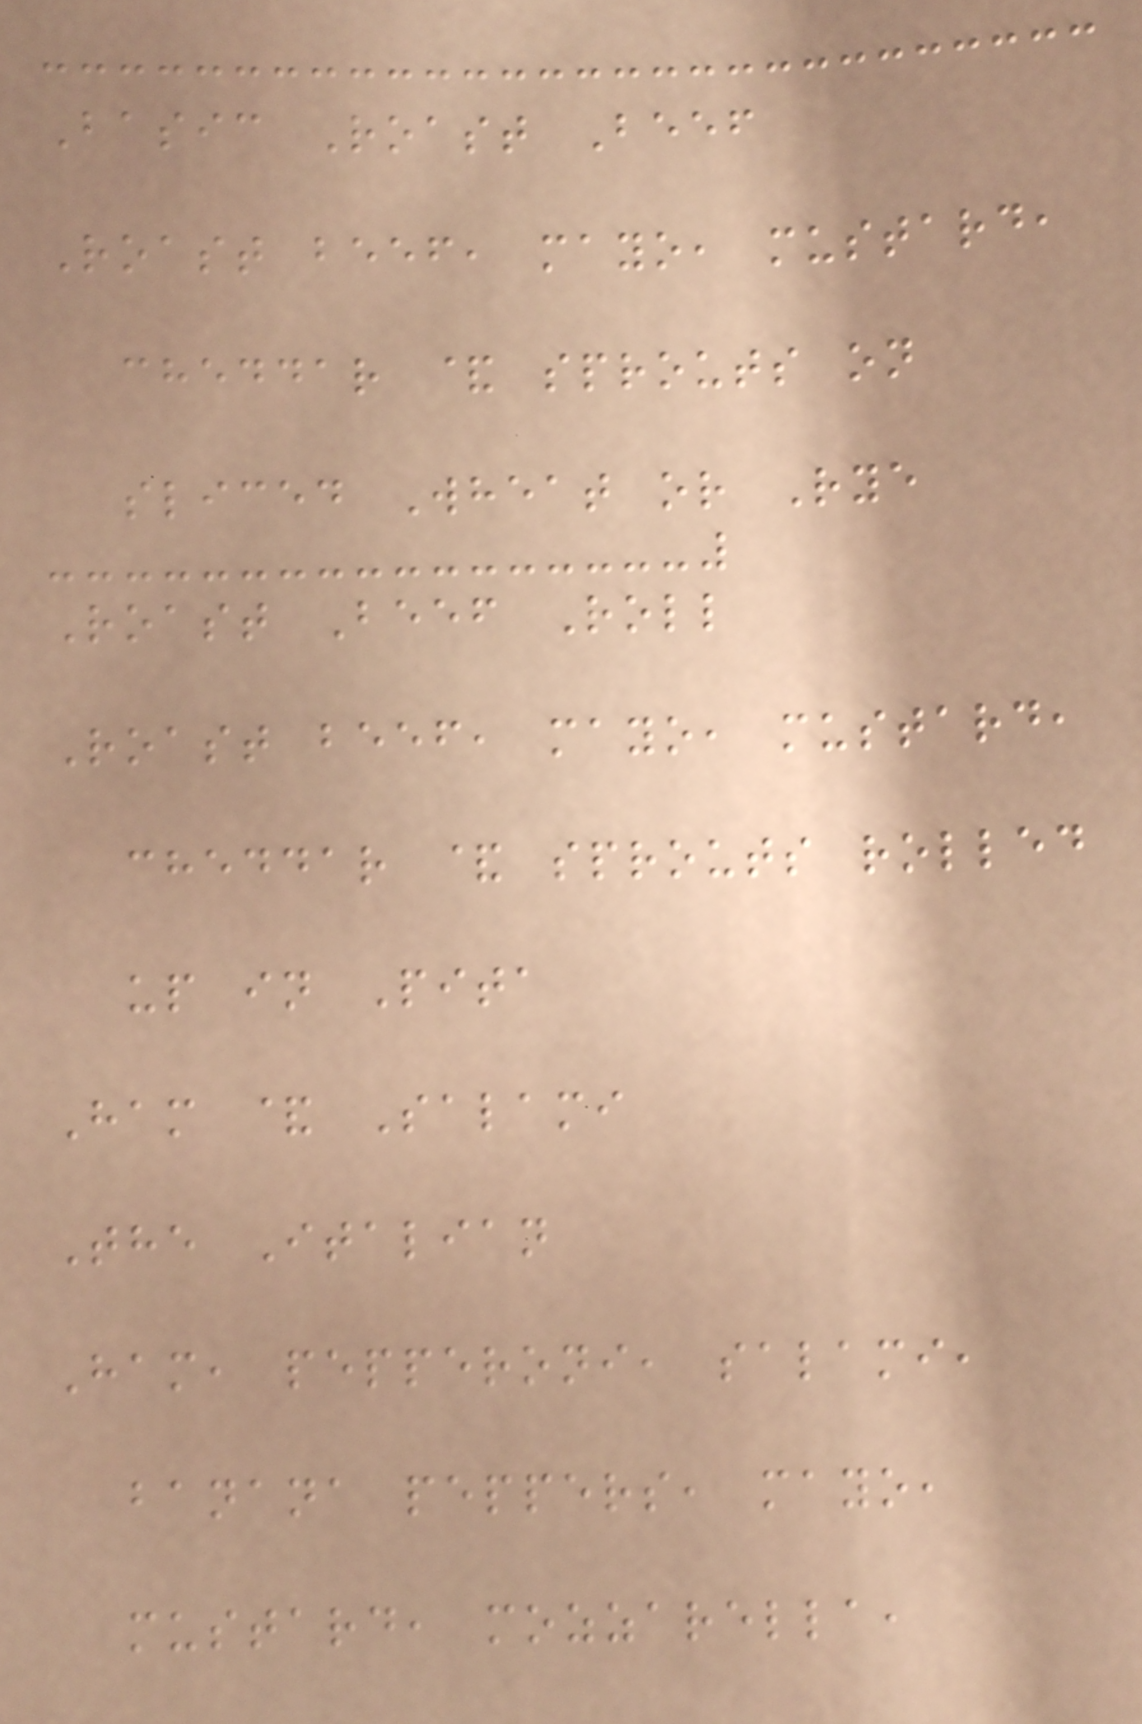Basic Roast Beef
Roast beef, mayo, mustard,
cheddar & sprouts on
sliced Wheat or Rye
Roast Beef Roll
Roast beef, mayo, mustard,
cheddar & sprouts rolled
up in Pita
Ham & Salami
The Italian
Ham, pepperoni, salami,
banana peppers, mayo,
mustard, mozzarella,
